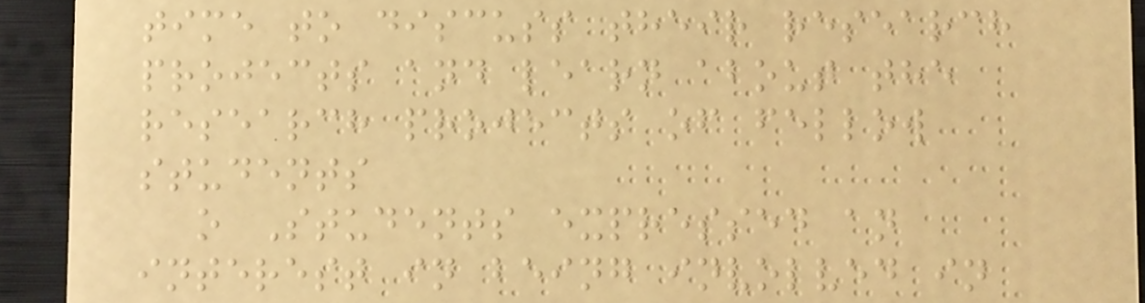time to discuss their research
projects and learn about the
research projects of fellow
students
o Students expressed an
interest in being involved in
